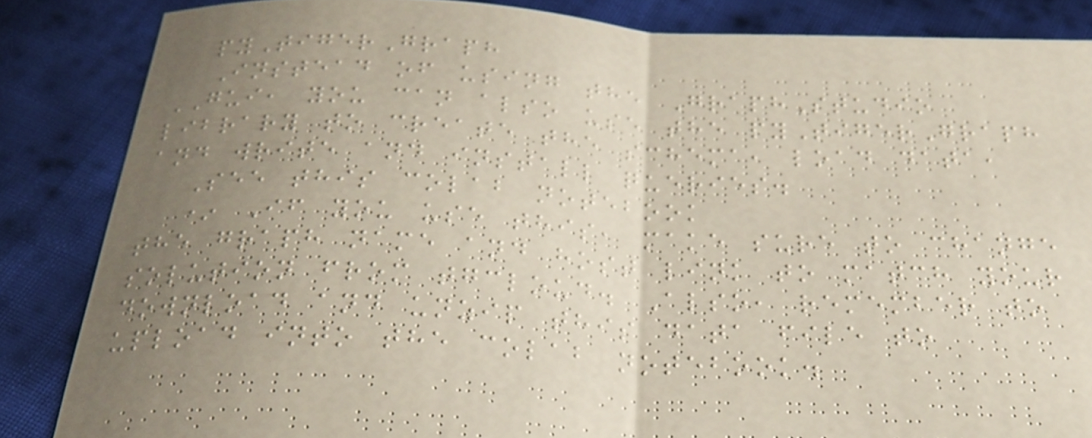pyTigerGraph
Instead of using the GraphStudio
GUI, you can also use the pyTigerGraph
library to create the schema, load data,
and write and install queries.
See this colab notebook
* If you use this, make sure to change
the graph name and host link to match your
solution from tgcloud. Also, remember to
download and unzip this data file to
upload into the colab notebook.
